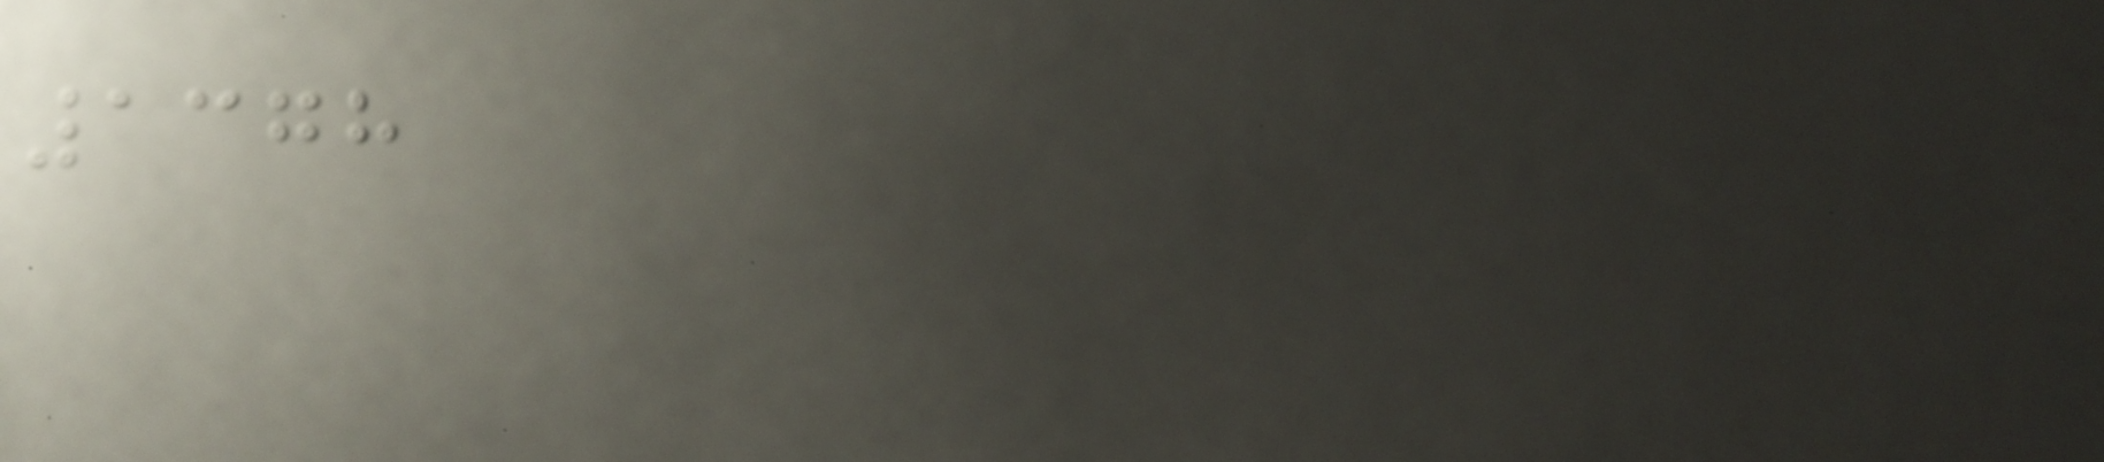1378
